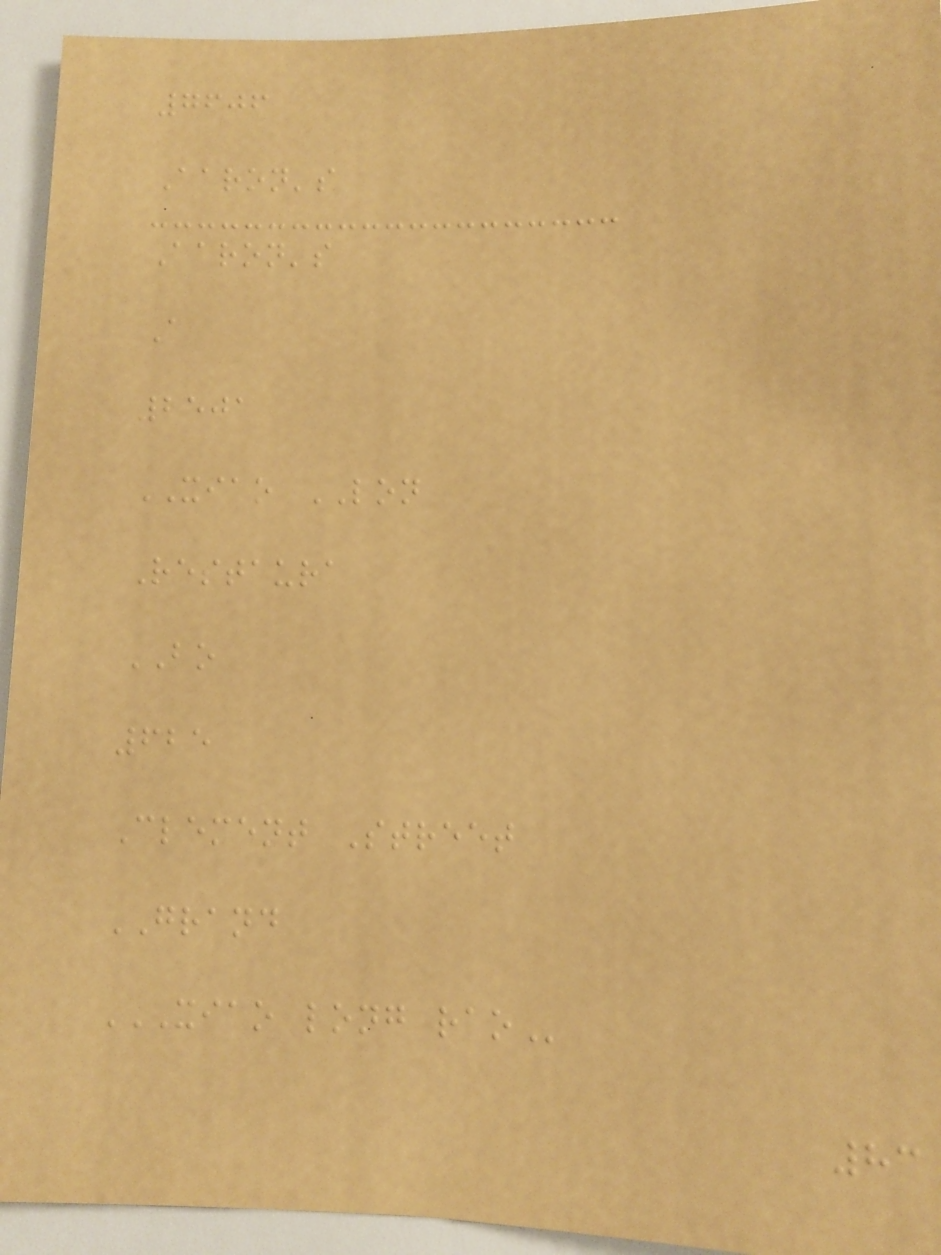7606
Aaron's
Aaron's
A
2501
XIAO LON
Restaura
BO
625
Clement Street
GRAND
XIAO LONG RAO
83
